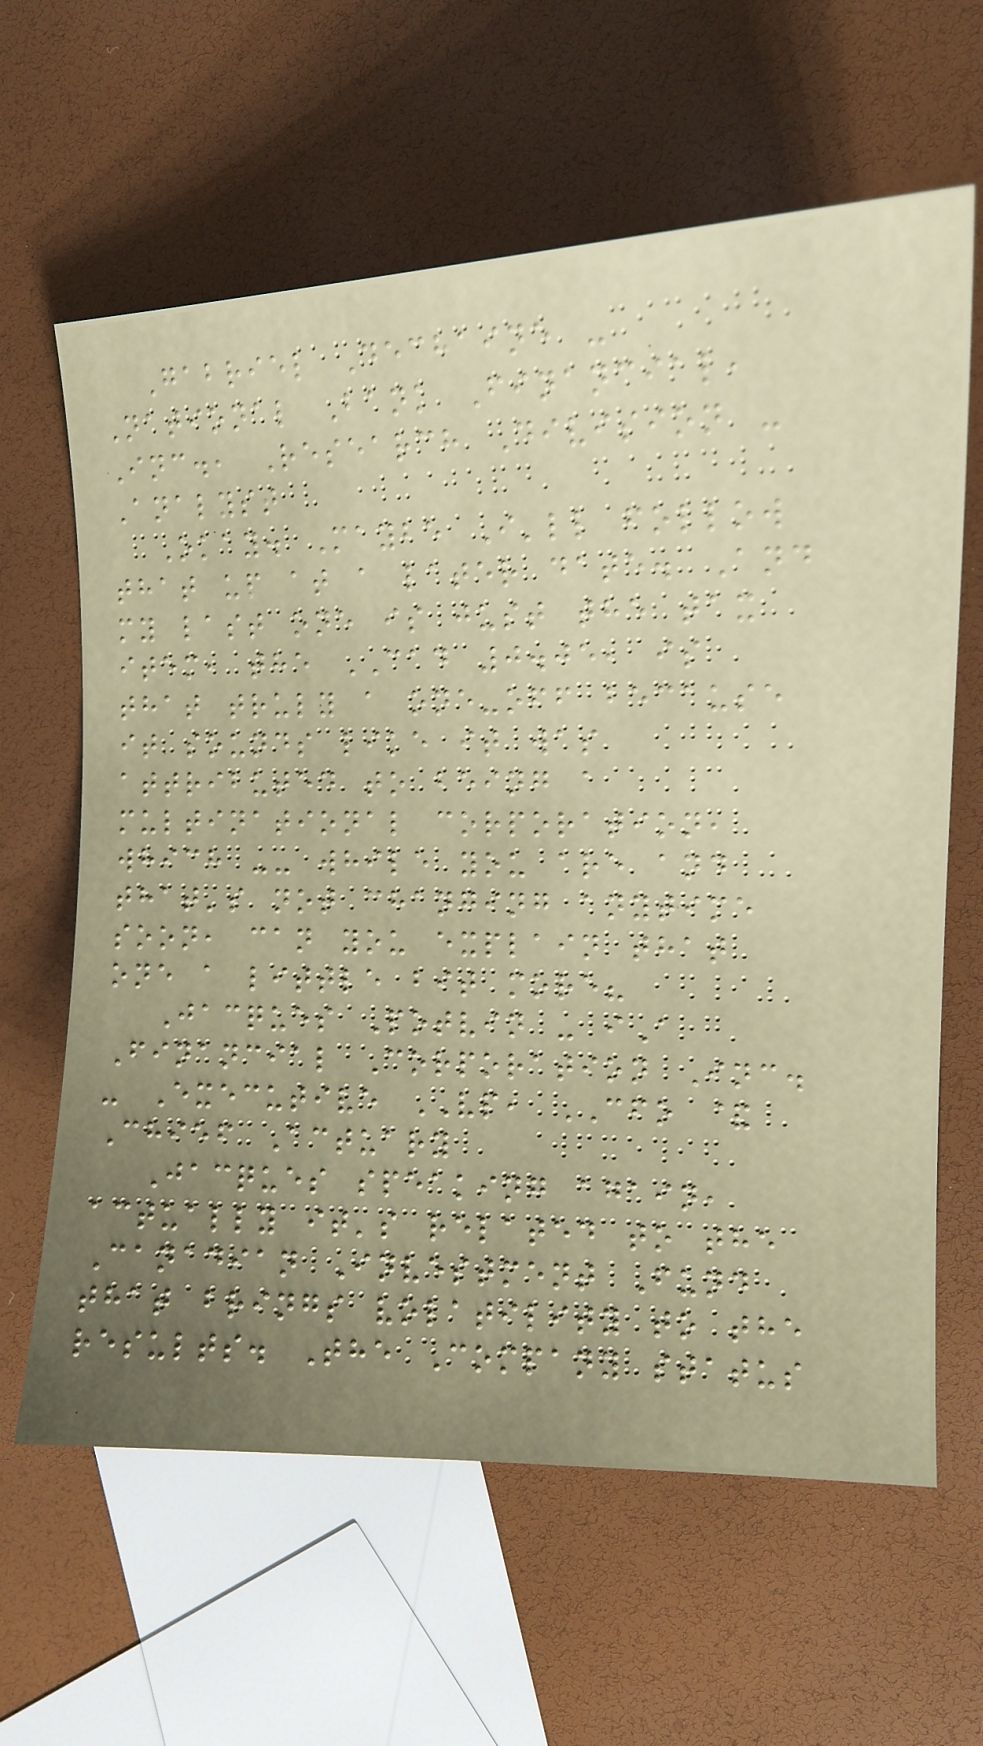Gabriel Dechaine -
National Bank Financial,
Inc., Research Division -
Analyst
Okay. Maybe I'll follow
that up at a later date. And
my last one is just the tax
item, the CAD 0.05, is
that truly a one-off because
it sounds like it was
attributed to being a
multinational corporation,
which -- while you are and
that's not changing anytime
soon, can you explain that
one a little bit more?
Jacques Potvin - iA
Financial Corporation Inc.
- Executive VP, CFO &
Chief Actuary
Jacques speaking again,
actually it's related to the
Canadian Investment Fund
that brings volatility to the
results. The Company status
